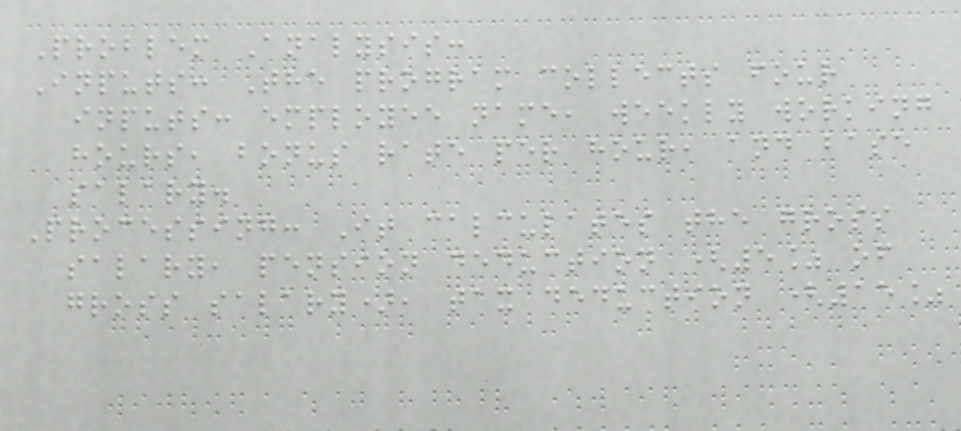Problem Analysis:
Inputs: The program collects four
inputs: employee name, weekly working
hours, bonus rate per hour, and base
salary.
Processing: It calculates the gross
salary, pension deduction (5% of
gross salary), tax deduction (15%
